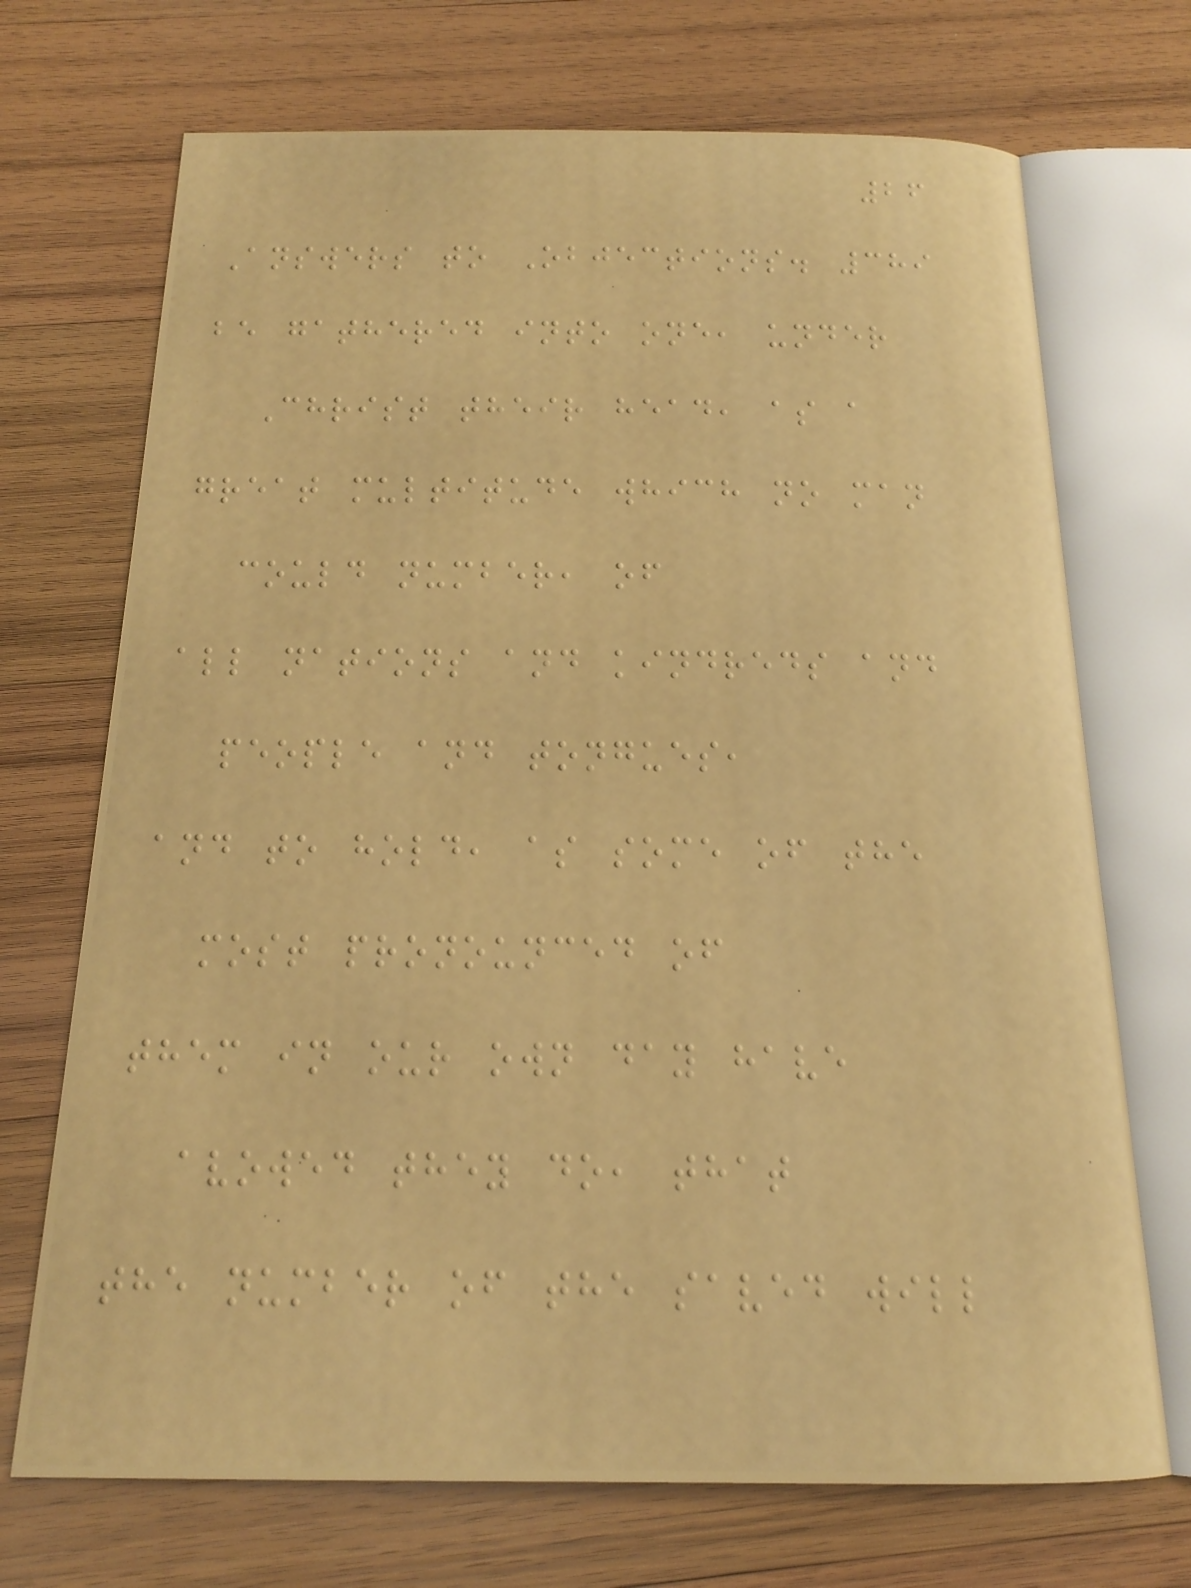26
Answers to Objections. 389
be gathered into one, under
Christ their head, as a
great multitude which no man
could number, of
all nations and kindreds and
people and tongues,
and to hold, as some of the
most pronounced of
them in our own day have
avowed they do, that
the number of the saved will
